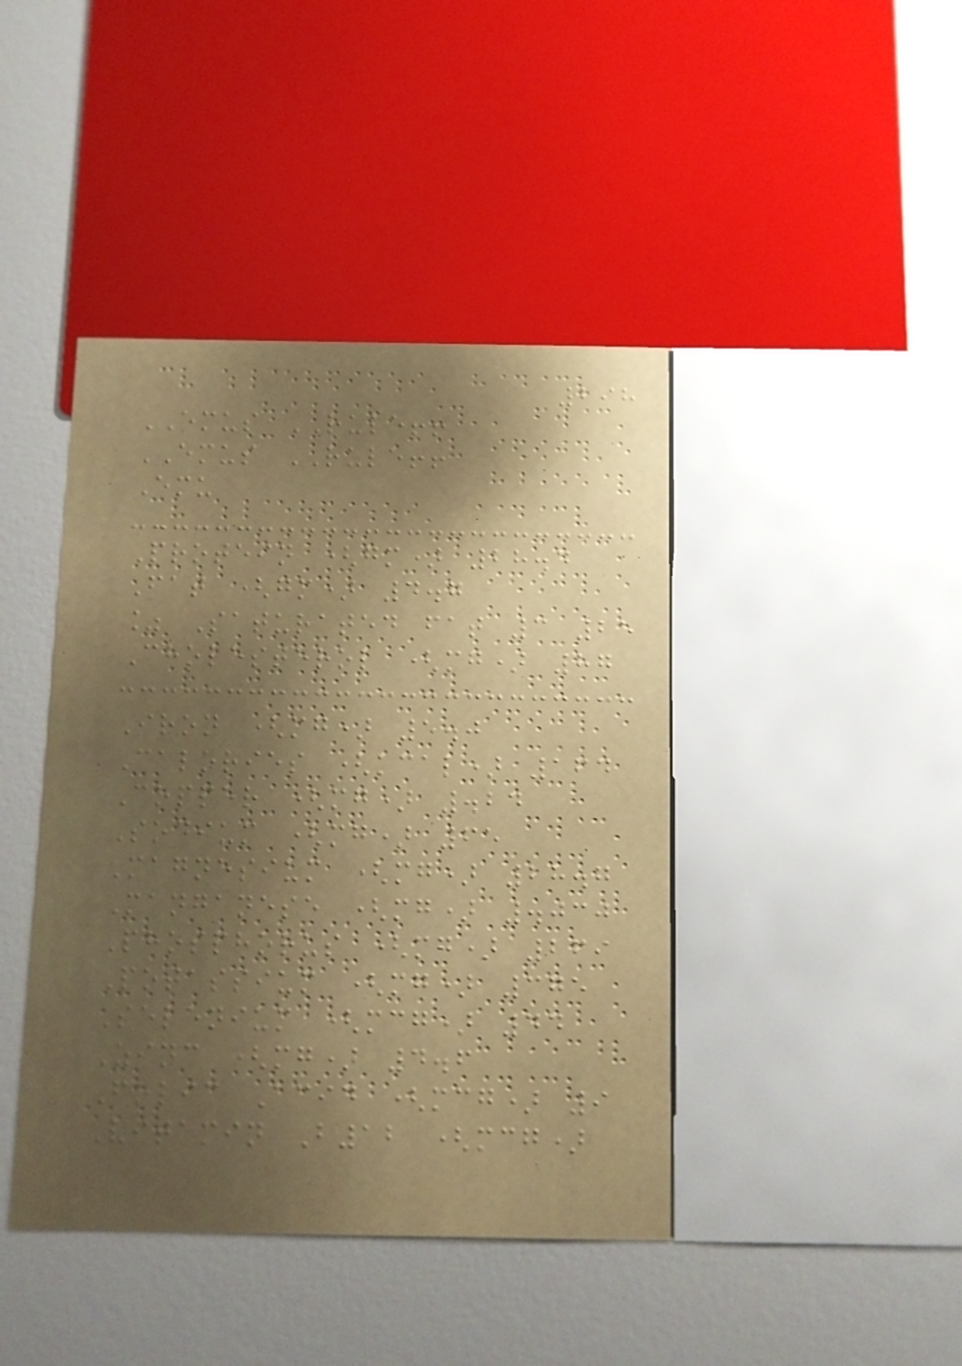298
EMUS RULE!!
EMUS RULE!!
Emu
Protein (gm) 28.4
Fat (gm) 4.7
% Saturated fat 3 25
Cholesterol (mg) 87
Iron (mg) 5.0
Calories (kcal) 164
Copper (mg) .24
Sodium (mg) 65
Magnesium (mg) 28.7
Manganese (mg) .030
Phosphorus (mg) 269
Potassium (mg) 375
Selenium (mcg) 44
Zinc (mg) 4.6
Folic Acid (mcg) 9
Vitamin B12 (mcg)
